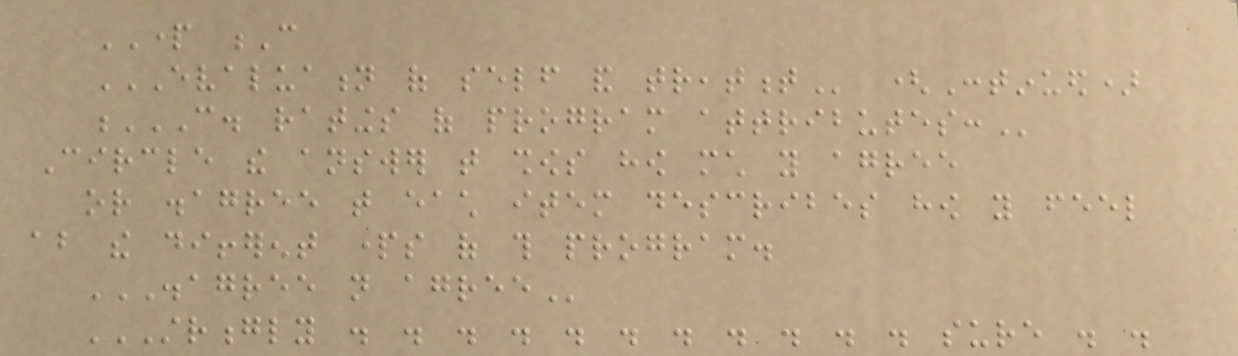PART C
EVALUATION OF SELF AND TREATMENT (Continued)
C. RATINGS OF PROGRAM ATTRIBUTES:
Circle the answer that shows how much you agree
or disagree that each item describes how you feel
about the different parts of this program.
DISAGREE NOT AGREE
STRONGLY . . . . . . . . . . . SURE . .
